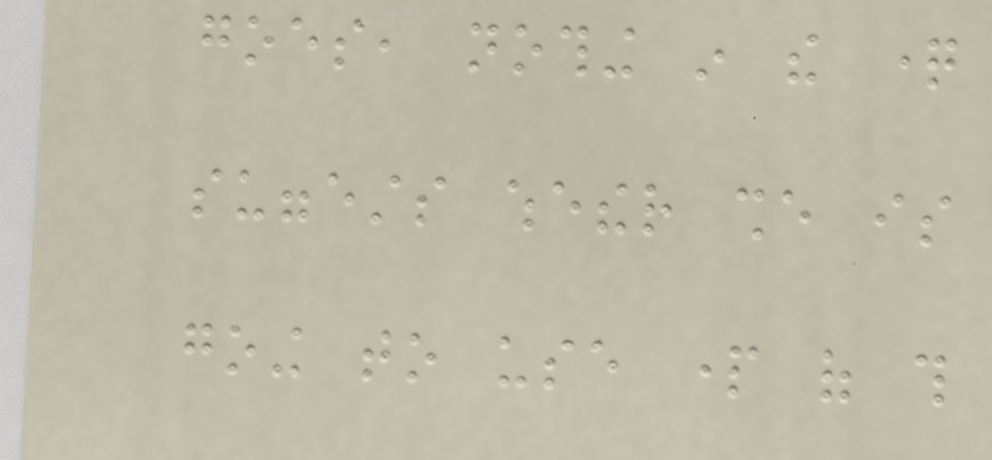goes, nothing in the question
suggests whether she is
going to use part of this
